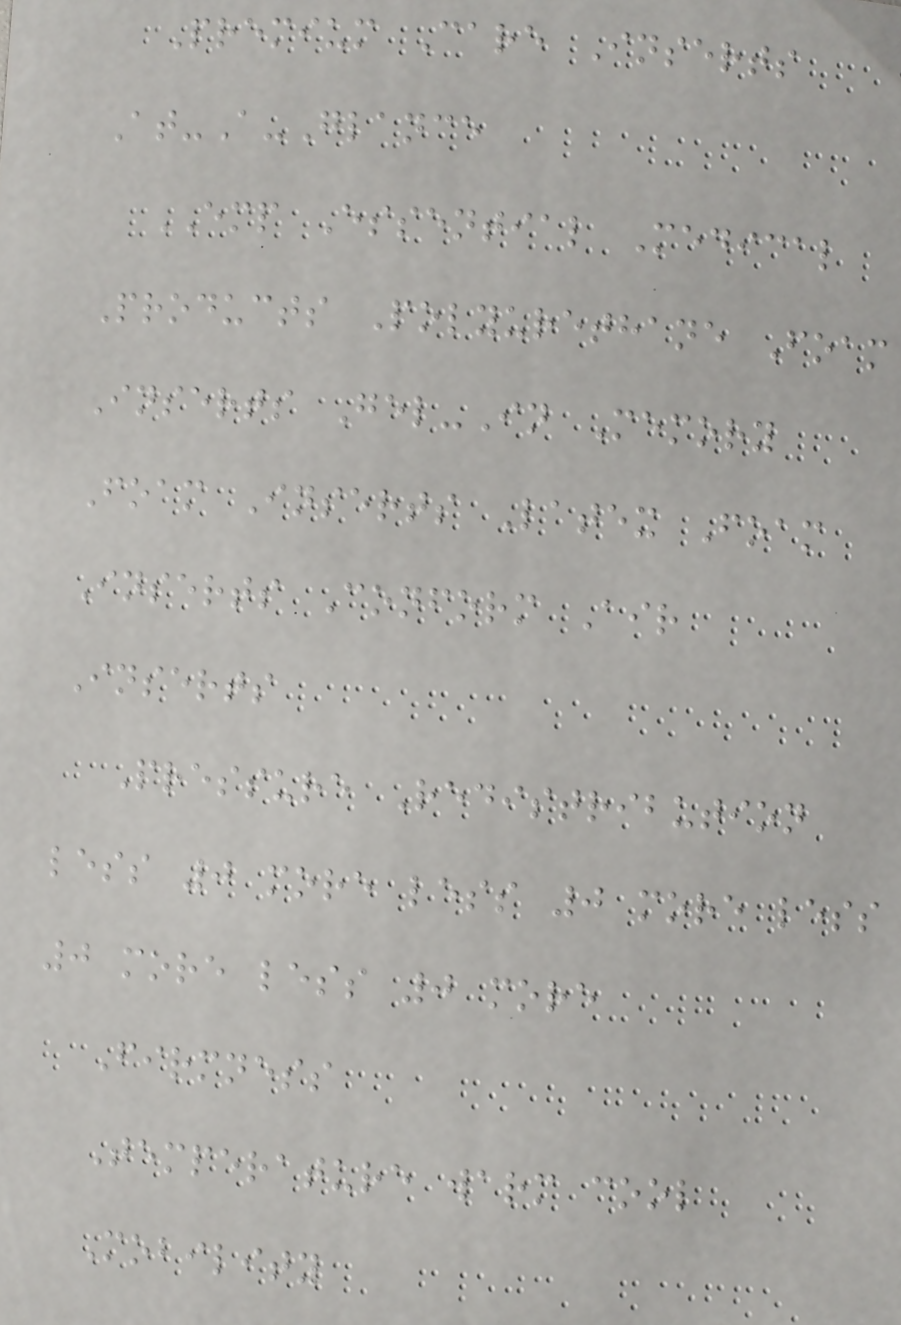Premium Care Inserts
At-A-Glance
EMP Essential Medical
Products Polyurethane Foam
Inserts Gel-In Memory
Foam Inserts Latex Foam
Inserts Conform Air
Inserts
Pressure Redistribution
less 0 more less 0 more less
0 more less 0 more
Firmness
Temperature warm cool
Mobility
